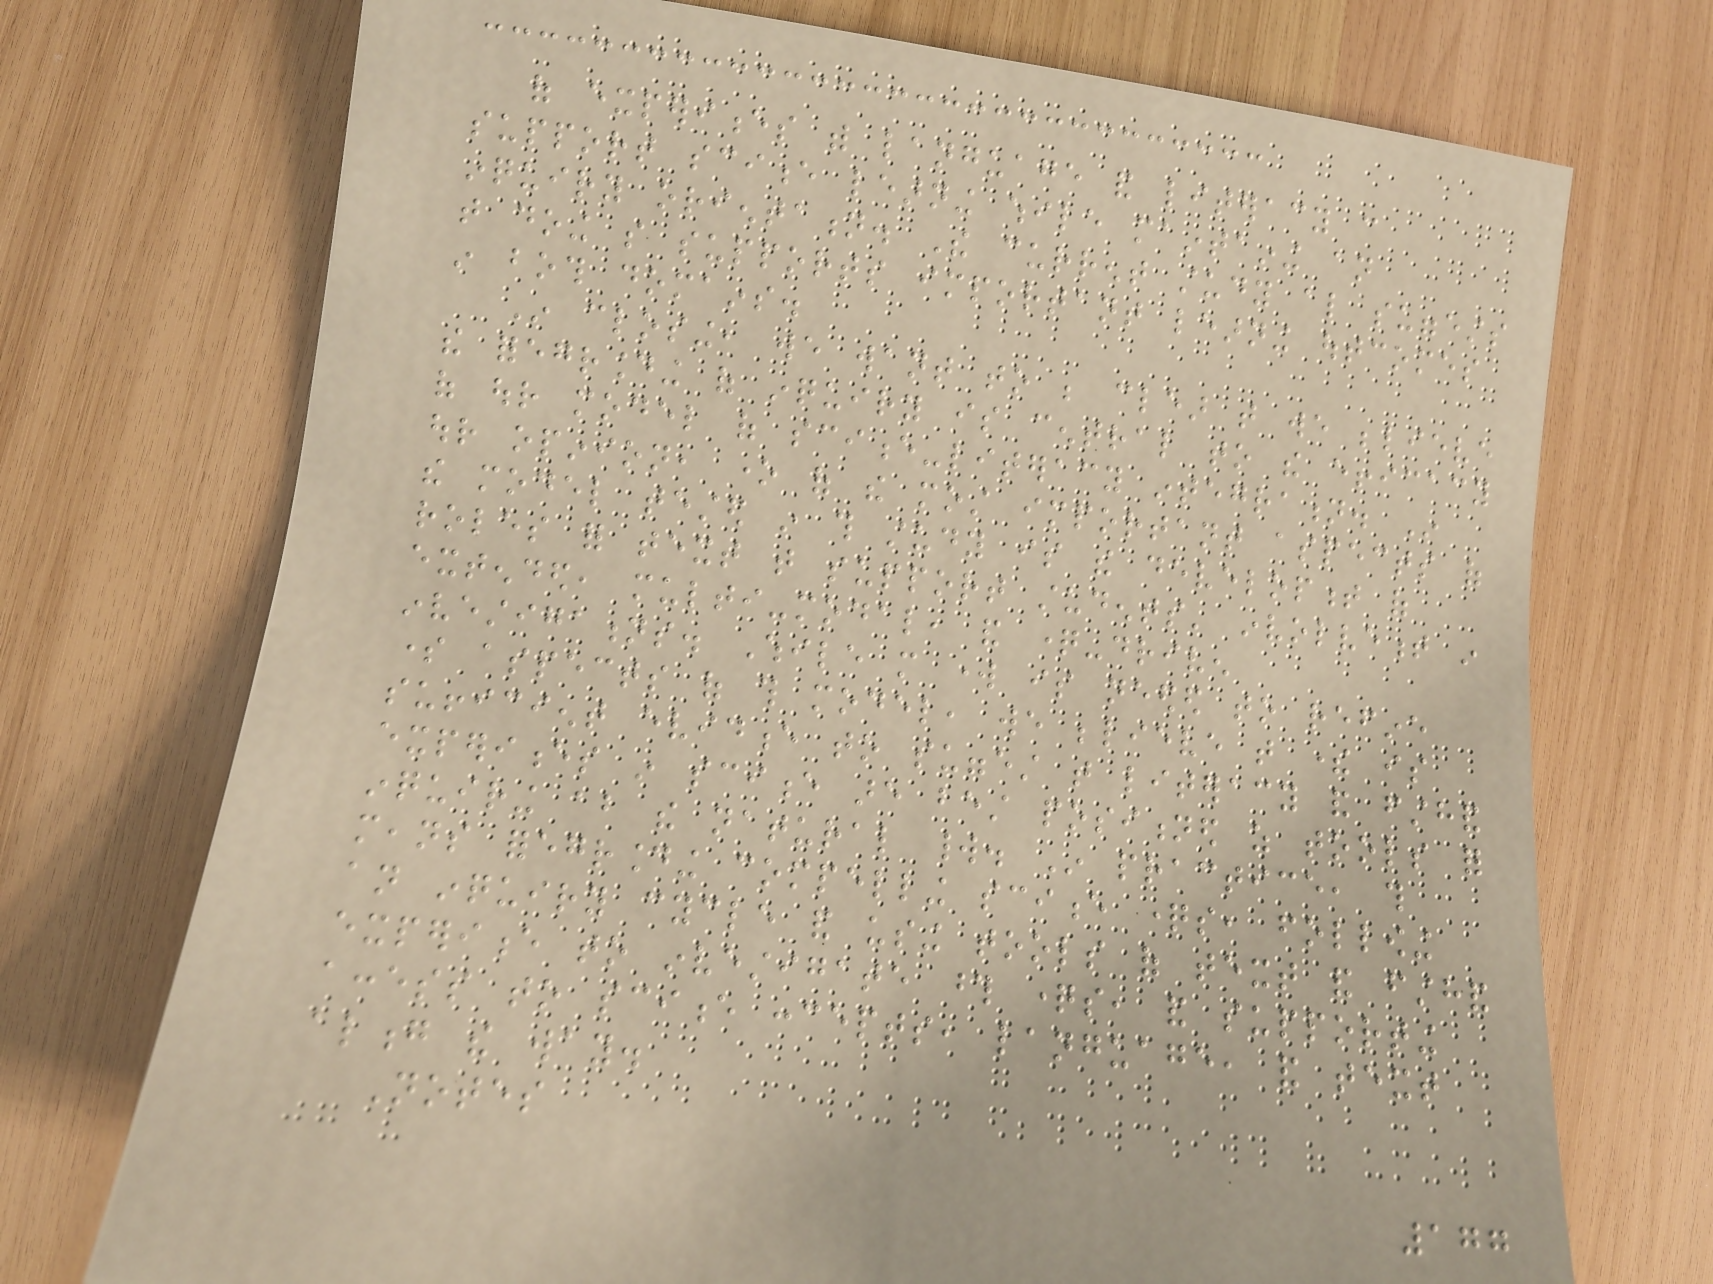of experiences with language and literacy can
support science learning while maintaining an
inquiry orientation. The current study also suggests
that doing so supports important learning outcomes
in both domains.
In closing, we want to be clear that we believe
the foregrounding of inquiry is central to the efficacy
of our model of science-literacy integration. In
our opinion, one of the most important aspects of
the model tested in this study is the development of
roles for text that support students' involvement in
extended, multi-modal, and question-driven
investigations. While more work is needed to refine
some aspects of this model, we believe that there is
sufficient evidence to suggest that literacy and firsthand
experiences in science are best positioned as tools for
inquiring about the natural world. In practice, this
means foregrounding compelling science questions, following
an inquiry cycle and using tools of text and firsthand
experience to investigate those questions, and supporting
access to science concepts, language, and text
along the way.
Notes
177
